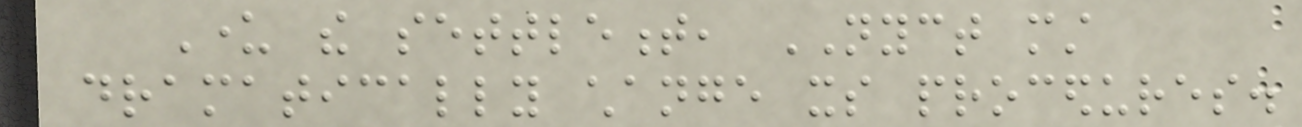Under the settlement, NYCT must
dramatically change its procedures.
